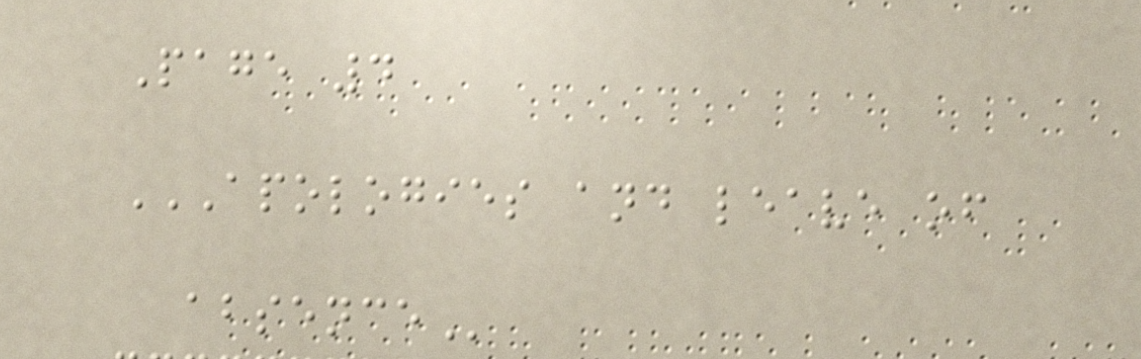Page 4
APOLOGIES AND LEAVE OF
ABSENCE
